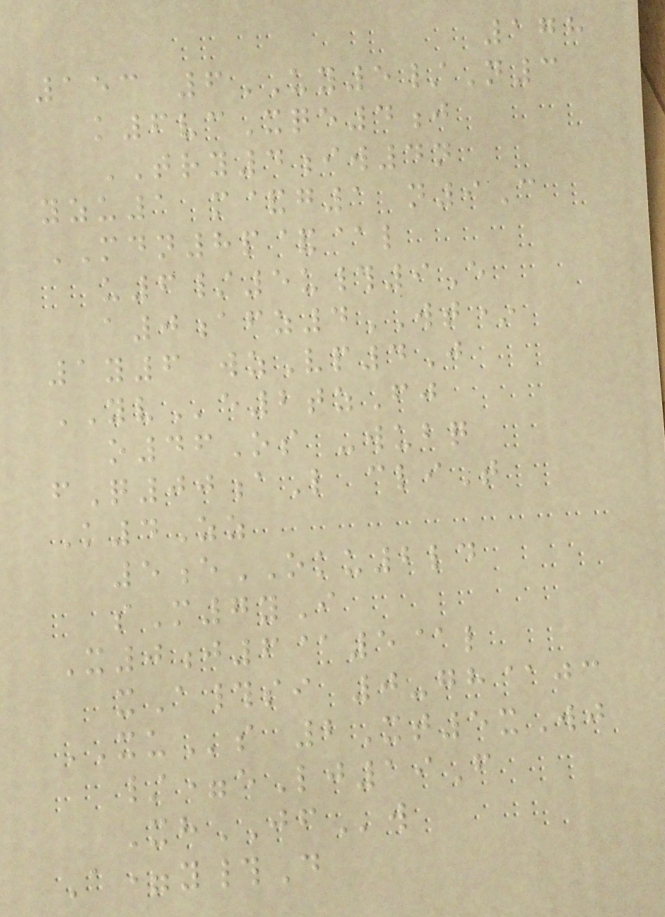178
153 6UY5/N3
k6vcXqe4j
TRY4iw4n
yzu1 m&g1 n9C
MDN8p&@l
u6/5u#9E
a0afz4WT*
1y6 wzVp4J
YVe2tzFj
o46Os -wubq
fQ00aL cliT
K4Zz
5eOKU2ld
sM7yI
X0j6@5@l
xA#si 0-gh@jc
XUs 2Xt5xWj
/=eLj19F
XhJFw
A=y#D
